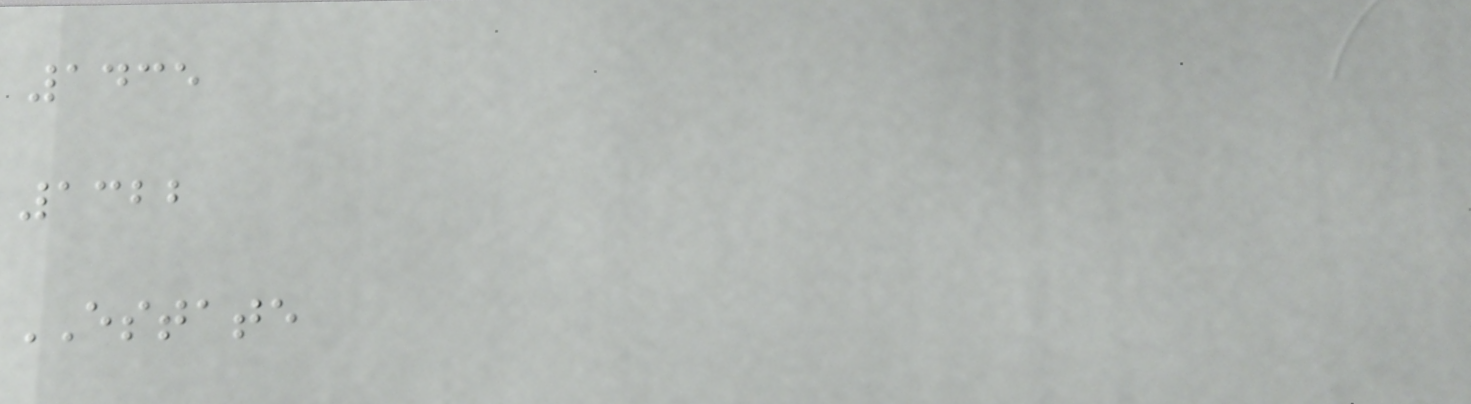1435
1322
ESTATE
